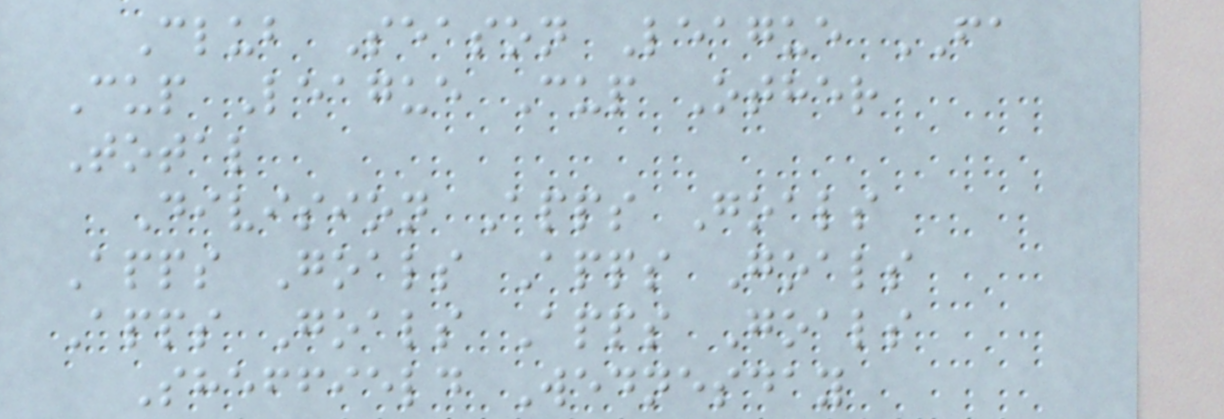Club Season League FA
Cup League Cup Other
Total
Division Apps Goals
Apps Goals Apps Goals
Apps Goals Apps Goals
Sheffield Wednesday
